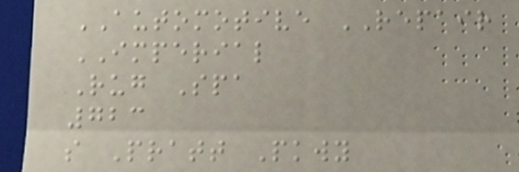AUTOMOTIVE REPAIR
IMPERIAL
Rug Spa
723
s Pratt Pkwy
